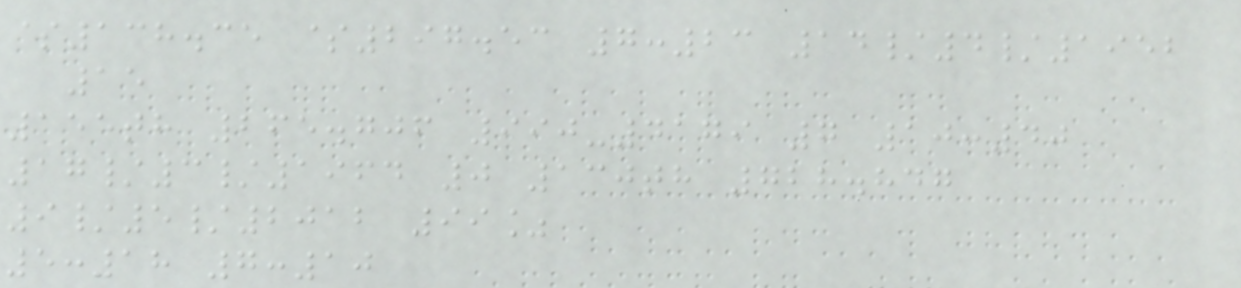$138.35 $297.53 7:23 14/4/1952
15
155th 265.706 990-4179 7 10:40
17/3/1964 0 130th 728.847
9/5/2012 99%
5:18 7:10
